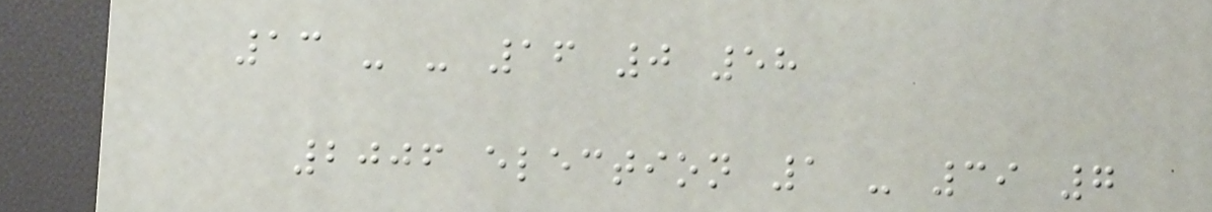13 - - 16 0 58
2006 election 1 - 39 7
